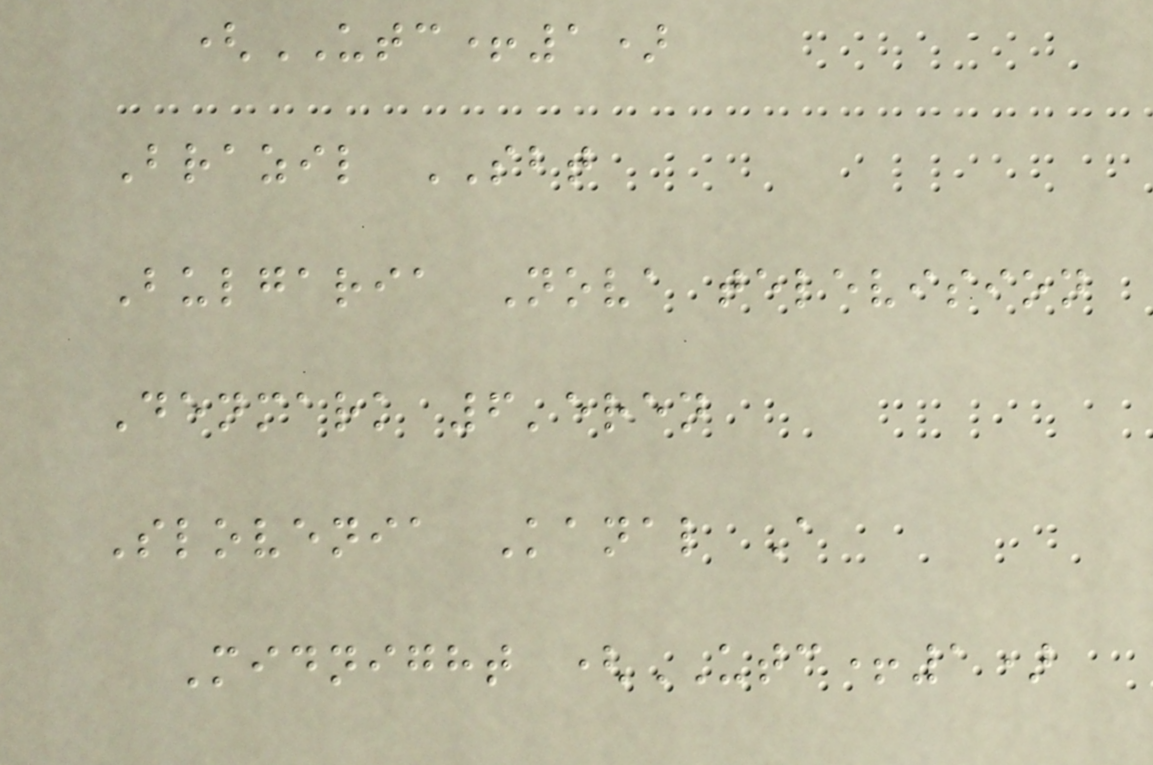(UTC+1)
Brazil SBT
Bulgaria Nova television
Denmark 6'eren
Slovenia Kanal A
Midnight (UTC+1)
